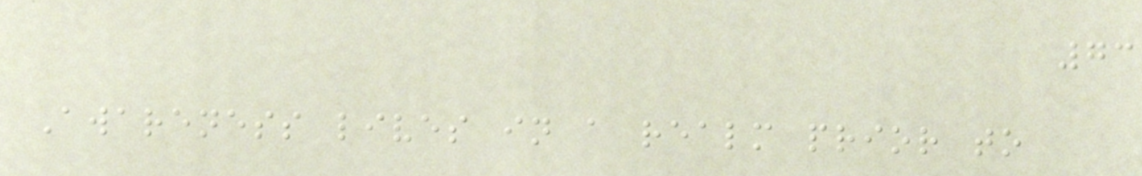73
Awareness lives in a realm prior to
